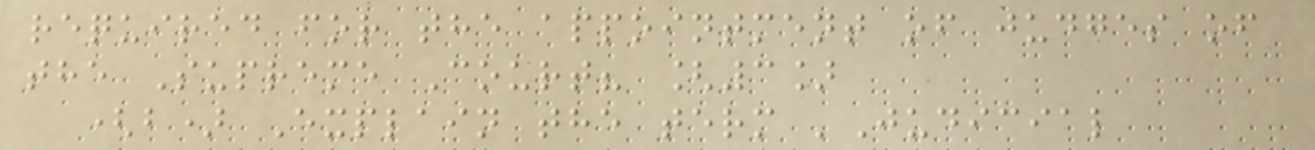required for the appointment of judges of
the Supreme Court? [3]
(b) Explain the term 'Judicial
